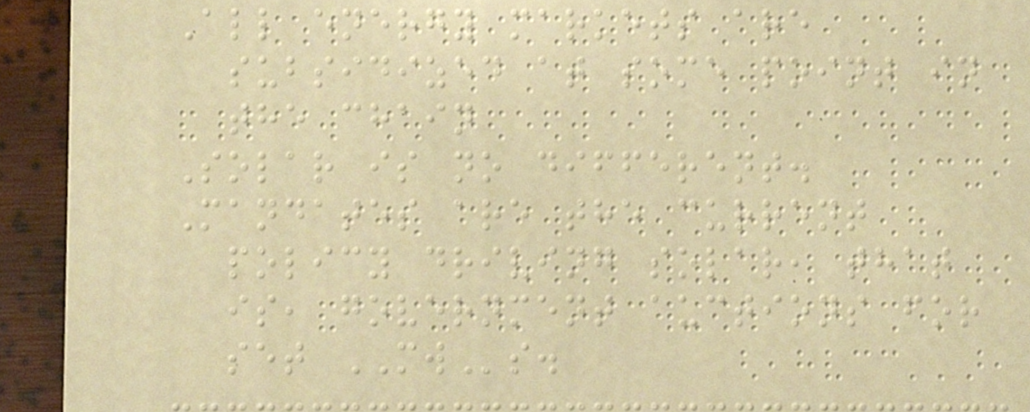All energy markets are
subsidized at some point in
the chain
Solar is no different.
Mandates are the current
policy driving solar, that
is, government auctions for
set MWs.
